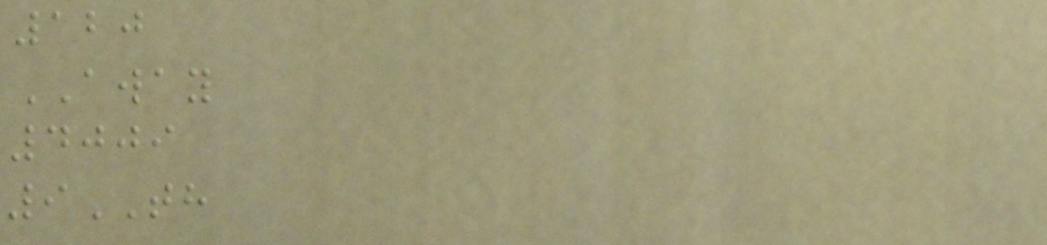120
AWAY
4009
9TH
